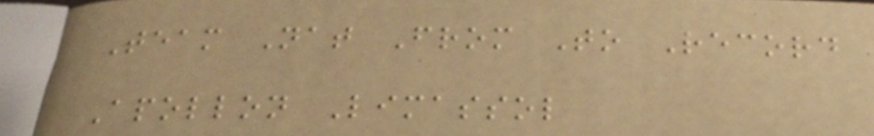Team Nat From To Record
Apollon Limassol
